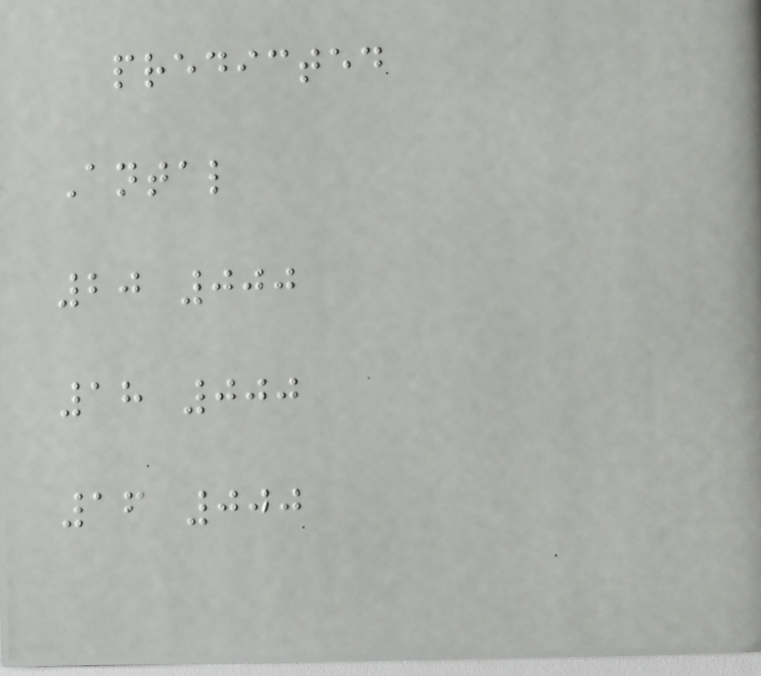predicted
Antal
20 000
18 000
16 000
